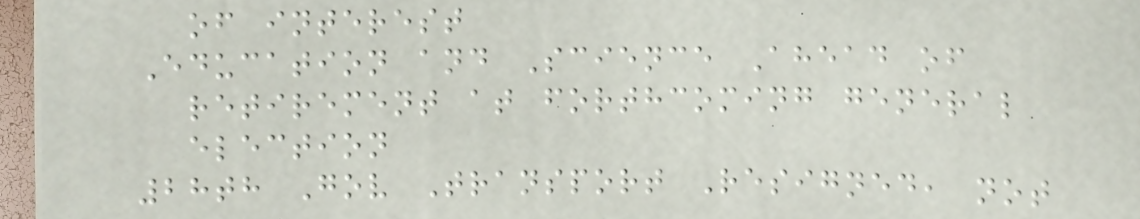of interest
Education and Science Ahead of
retirement at forthcoming general
election
28th Gov Transport Resigned, not
